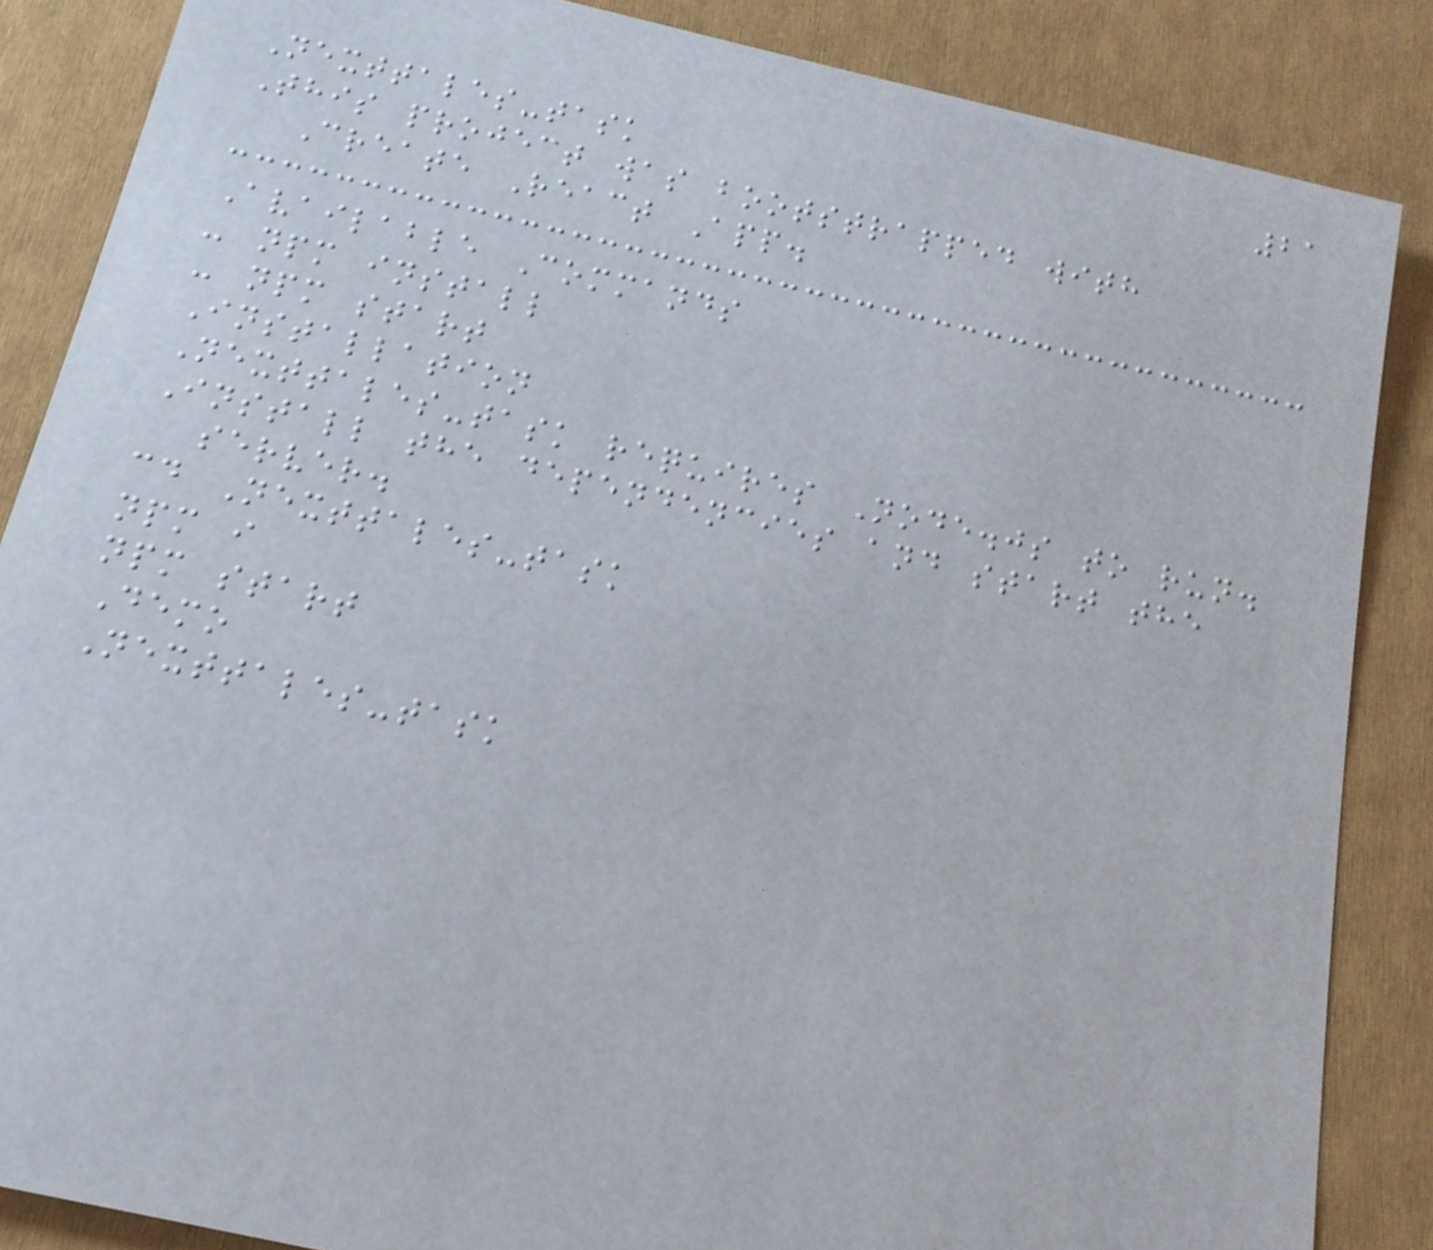21
Nexttales-task
This project was bootstrapped with
Create React App.
Available Commands
- npm install
- npm start
Installation
Nexttales-task requires Node.js to run.
Install the dependencies and start the
server.
cd Nexttales-task
npm i
npm start
Demo
Nexttales-task
